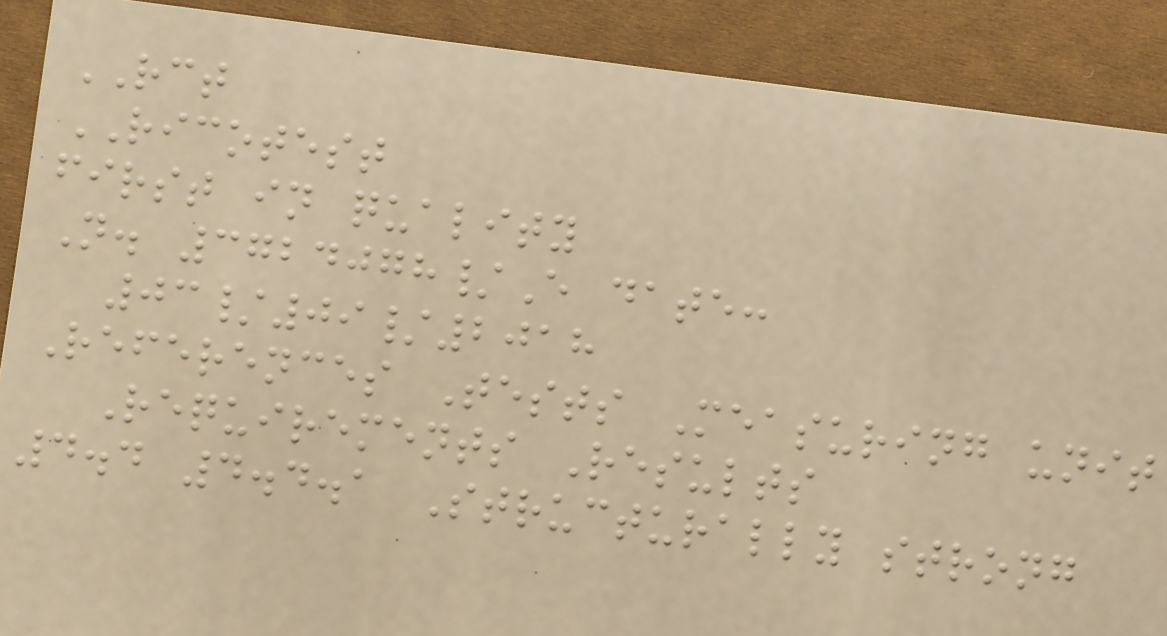RCT
RICOTEST
first in quality
N. 3724078/E date:
03/09/2018
References Tests Measuring unit
Requirements Results
4.4 4.4.1 Structurally strong
